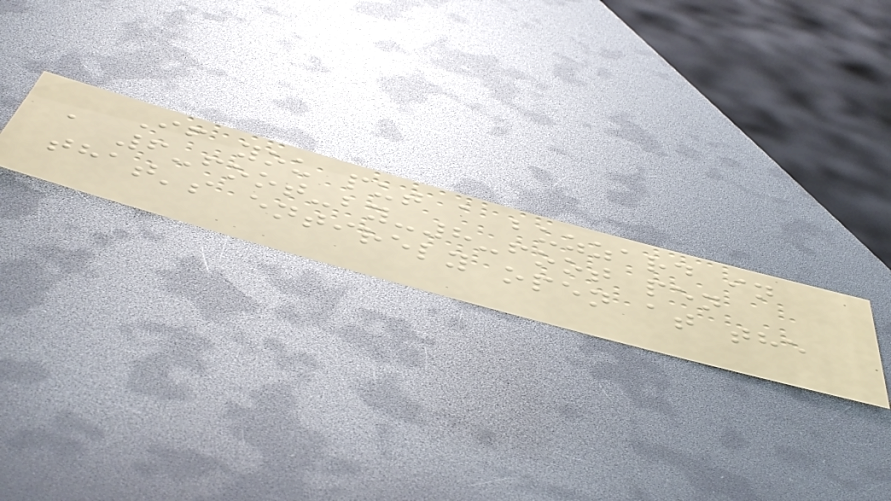If you put a buzzard in
a 6-foot-by-8-foot pen
that's entirely open at the
